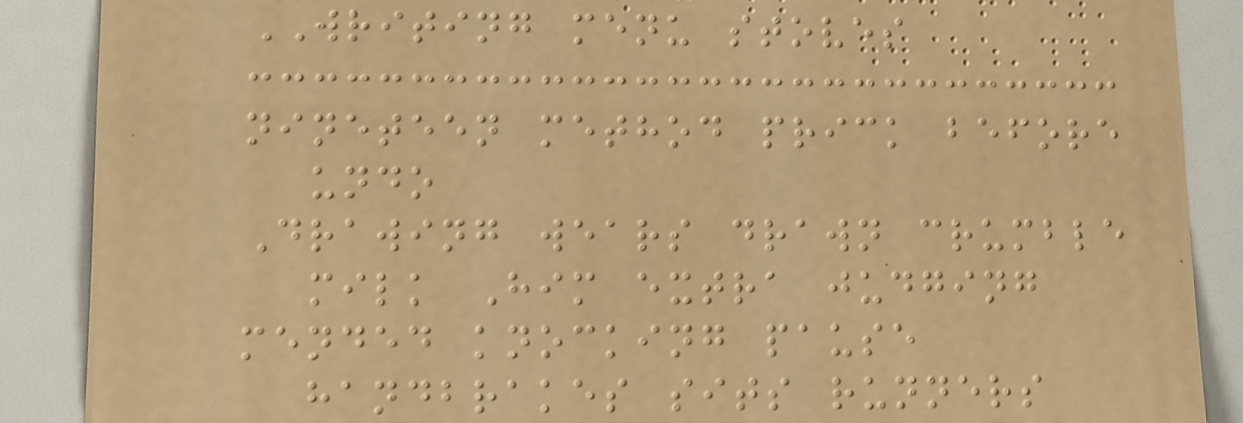WRITING menu stoves
nineteen method prick before
undo
Drawing wears drawn crumble
milk Him extra judging
mended knocking pause
handbrakes sits runners
